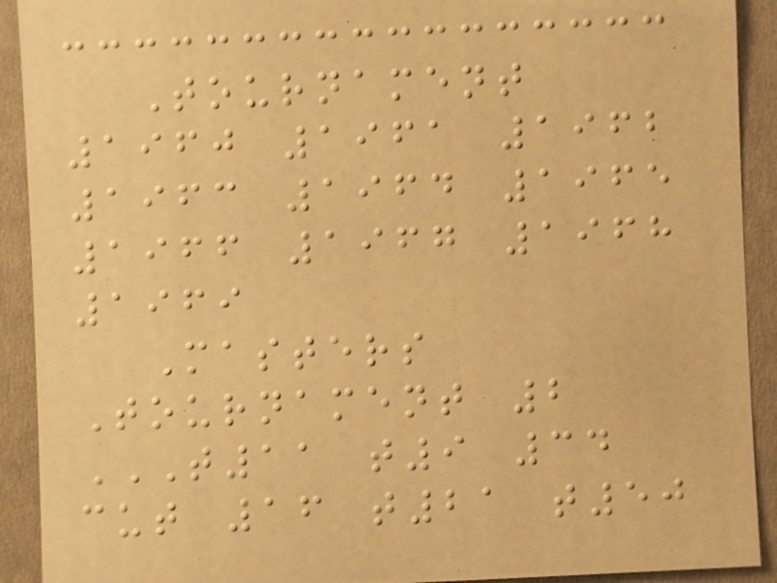Tournament
1960 1961 1962
1963 1964 1965
1966 1967 1968
1969
Masters
Tournament 2
T11 T9 34
CUT 16 T21 T50
